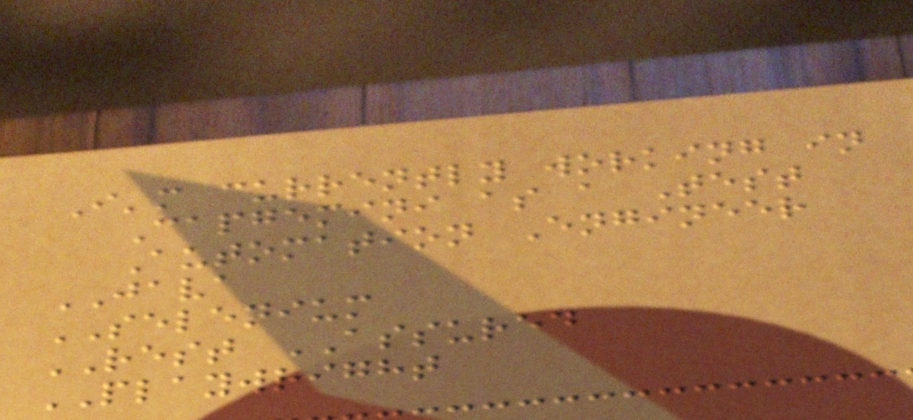I'm currently working in
Capgemini as a Test
Automation Engineer
JAVA
SELENIUM
REST ASSURED
PLAYWRIGHT
